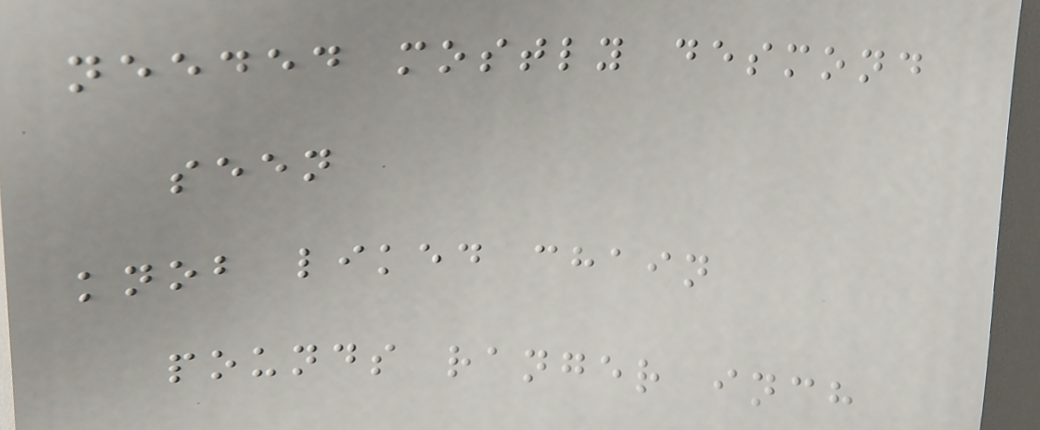needed mostly desmond
seen
knob liked chain
pounds ranger inch
